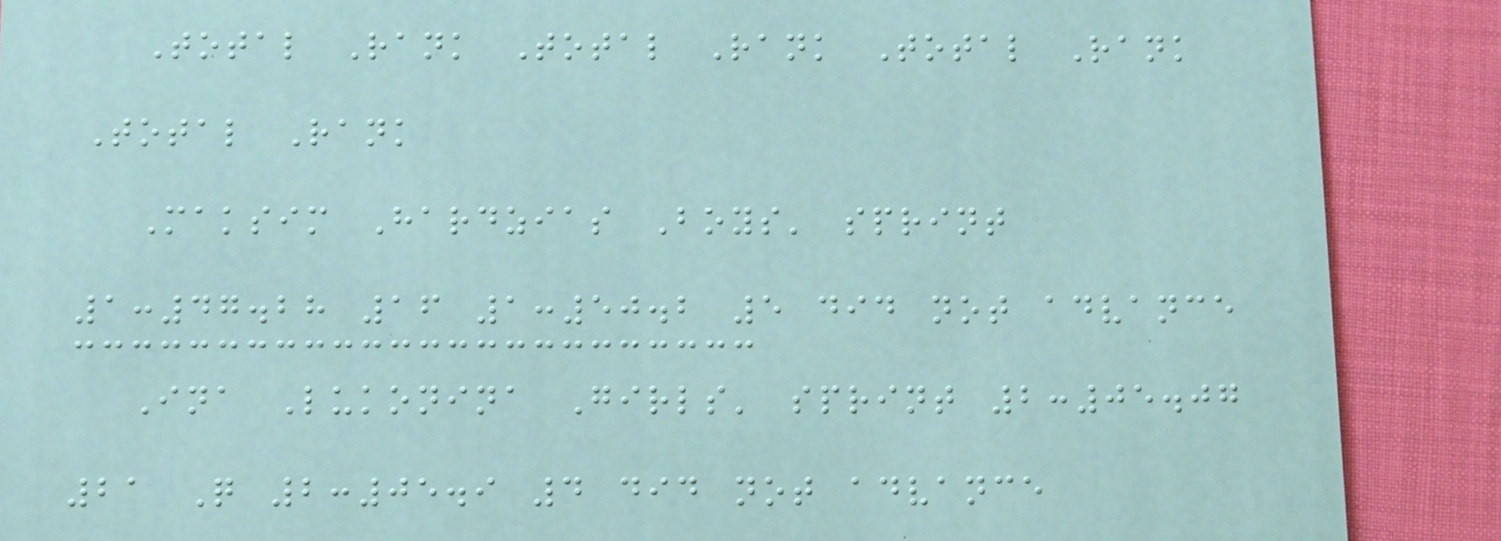Total Rank Total Rank Total Rank
Total Rank
Maksim Hardzias Boys' sprint
1:47.28 16 1:50.2 5 did not advance
Ina Lukonina Girls' sprint 2:05.07
21 Q 2:05.9 4 did not advance
